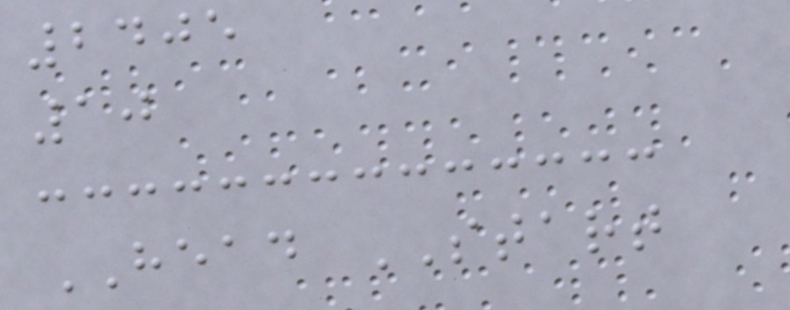2405
10
HEAD START
